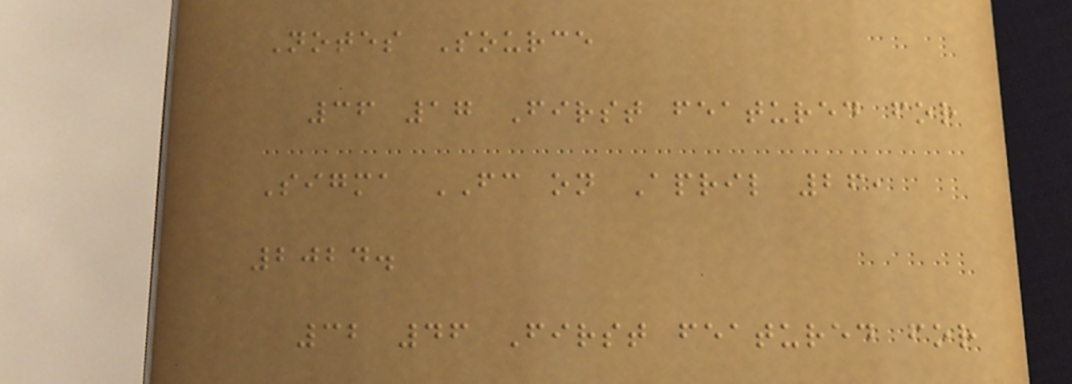Notes Source
36 17 First featured for
Sigma FC on April 26,
2024.
32 46 First featured for
